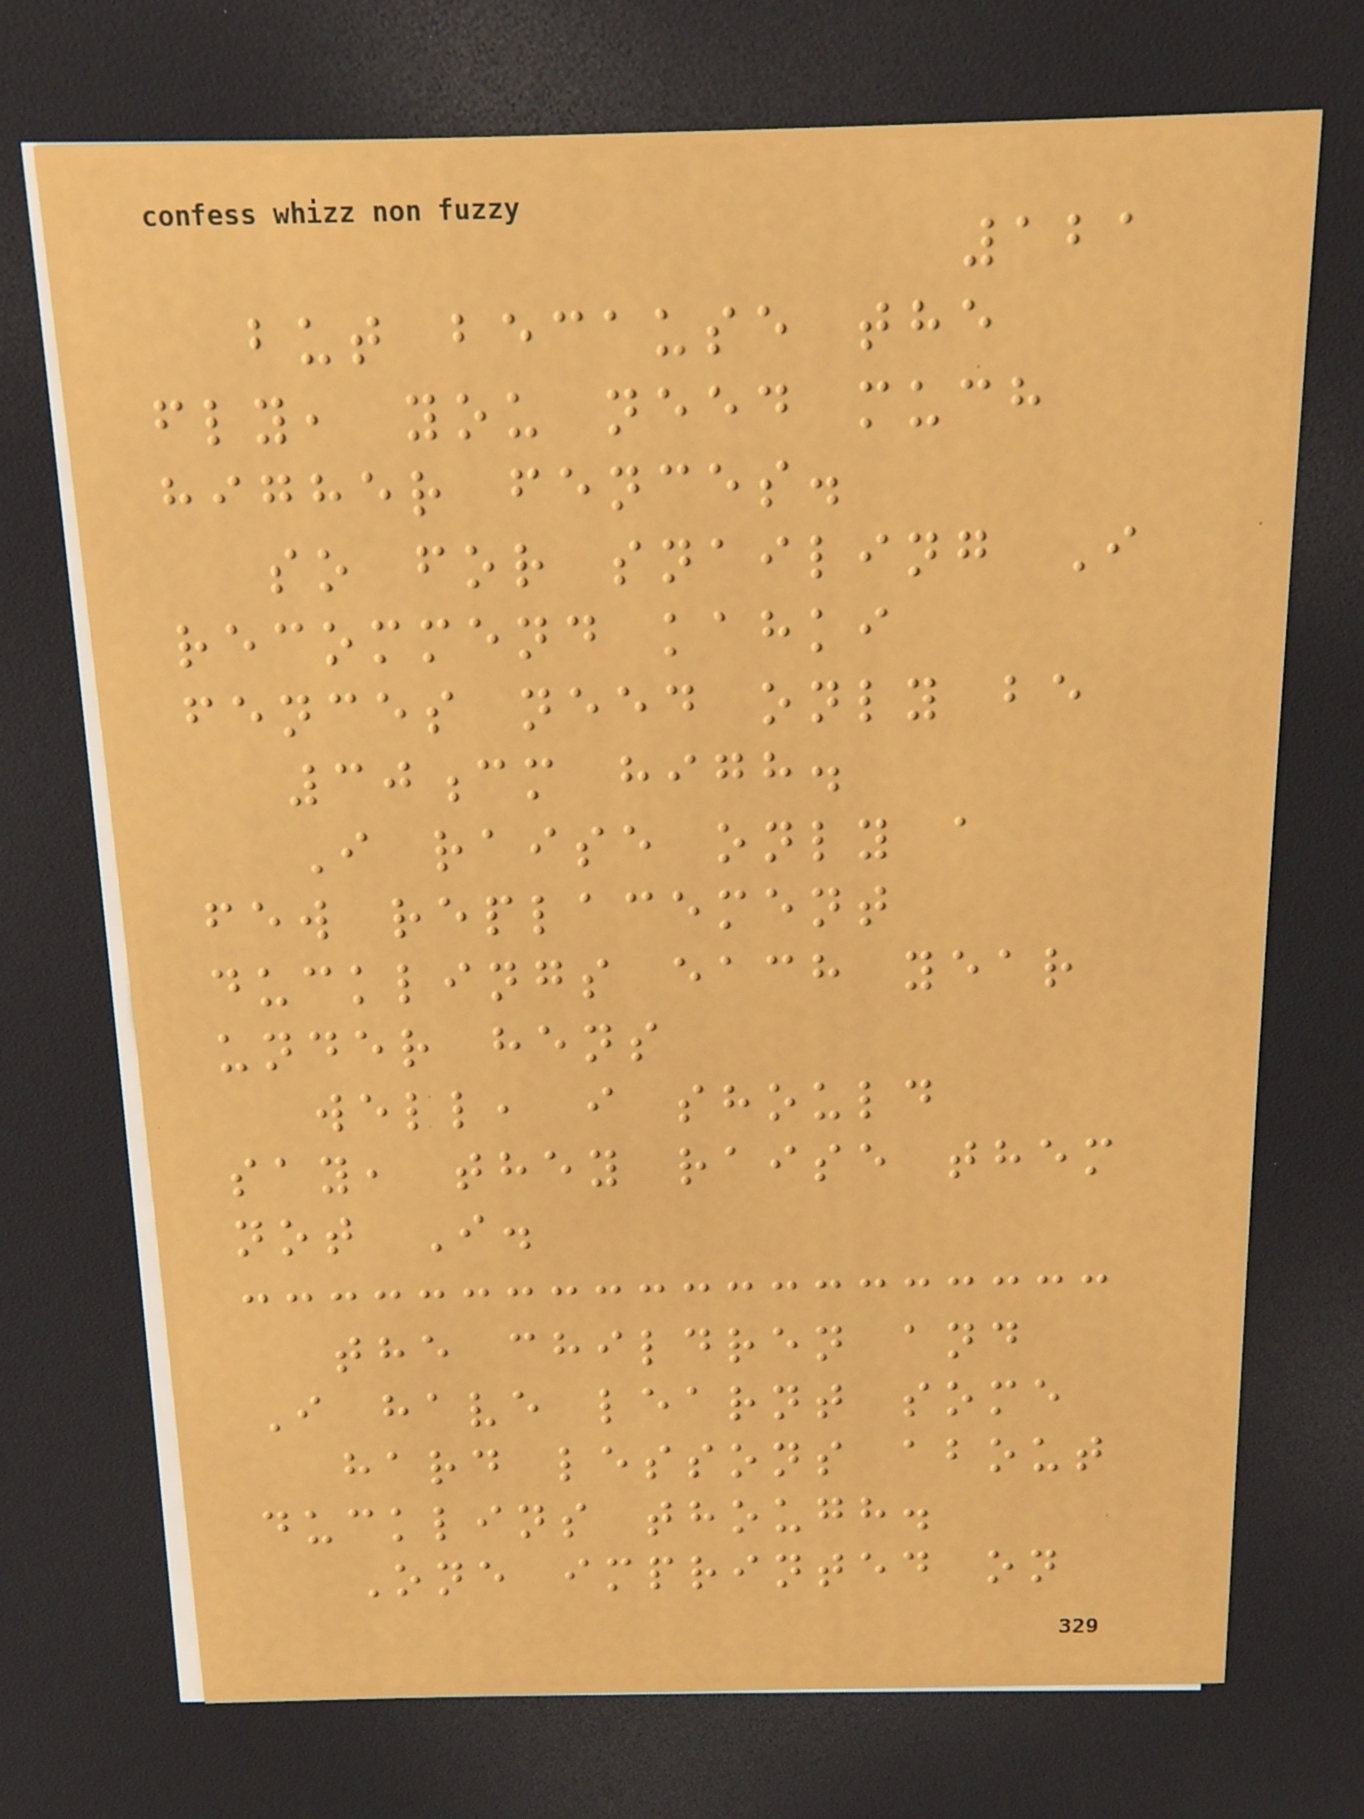121
but because the
fly, you need much
higher fences.
so for snailing I
recommend kahki
fences need only be
30cm high.
I raise only a
few replacement
ducklings each year
under hens
well, i should
say, they raise them
not I.
the children and
I have learnt some
hard lessons about
ducklins though.
One imprinted on
